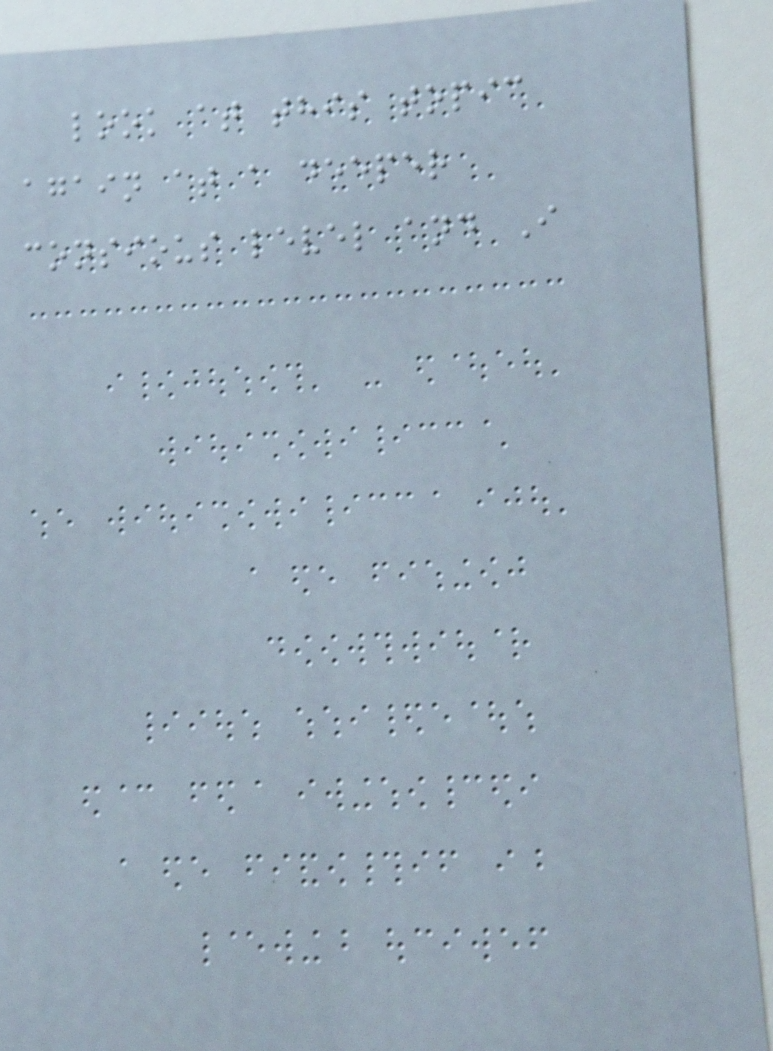look at this topic
again at a deeper
consious level and I
